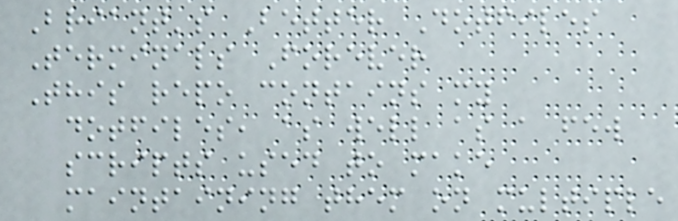Briant's Better Dotfiles
Terminals Forever
This repo contains my
dotfiles, as well as a few
scripts used to make
maintaining them on multiple
